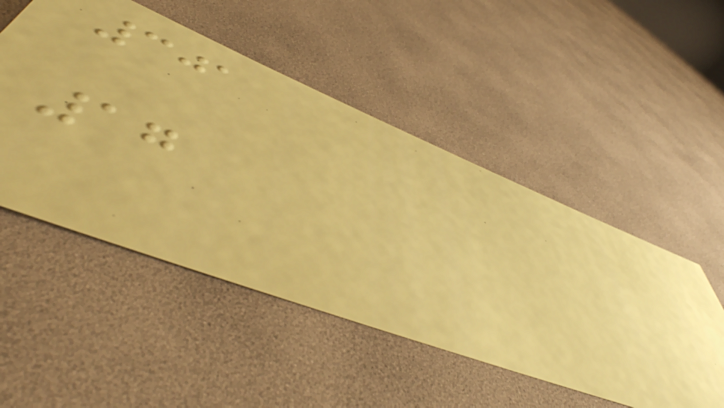301
17
